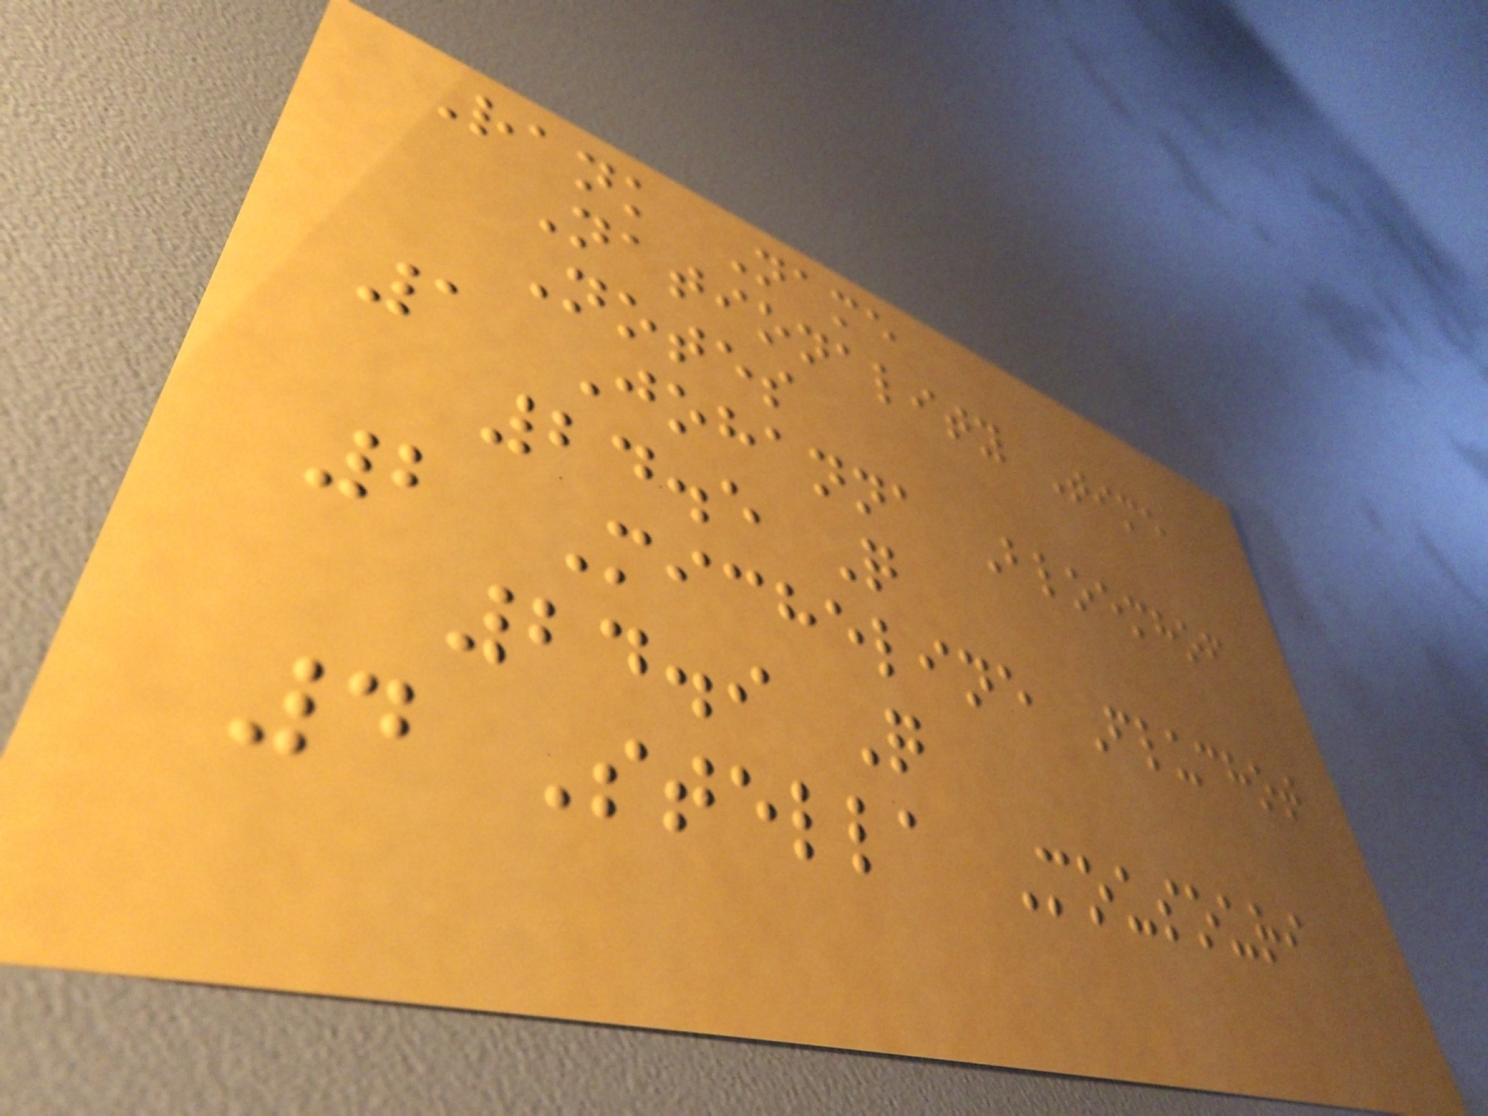Rank Name
Nationality Time
Notes
1 Johanna Bloemhof
24.5 Q
2 Micheline Fluchot
24.9 Q
4 Stella Mousouri
